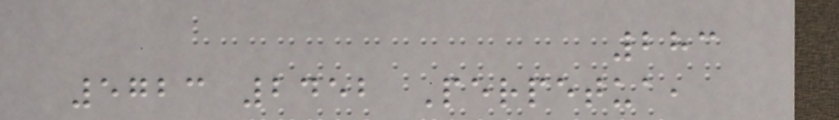283
5723 2452 Perpetua,
